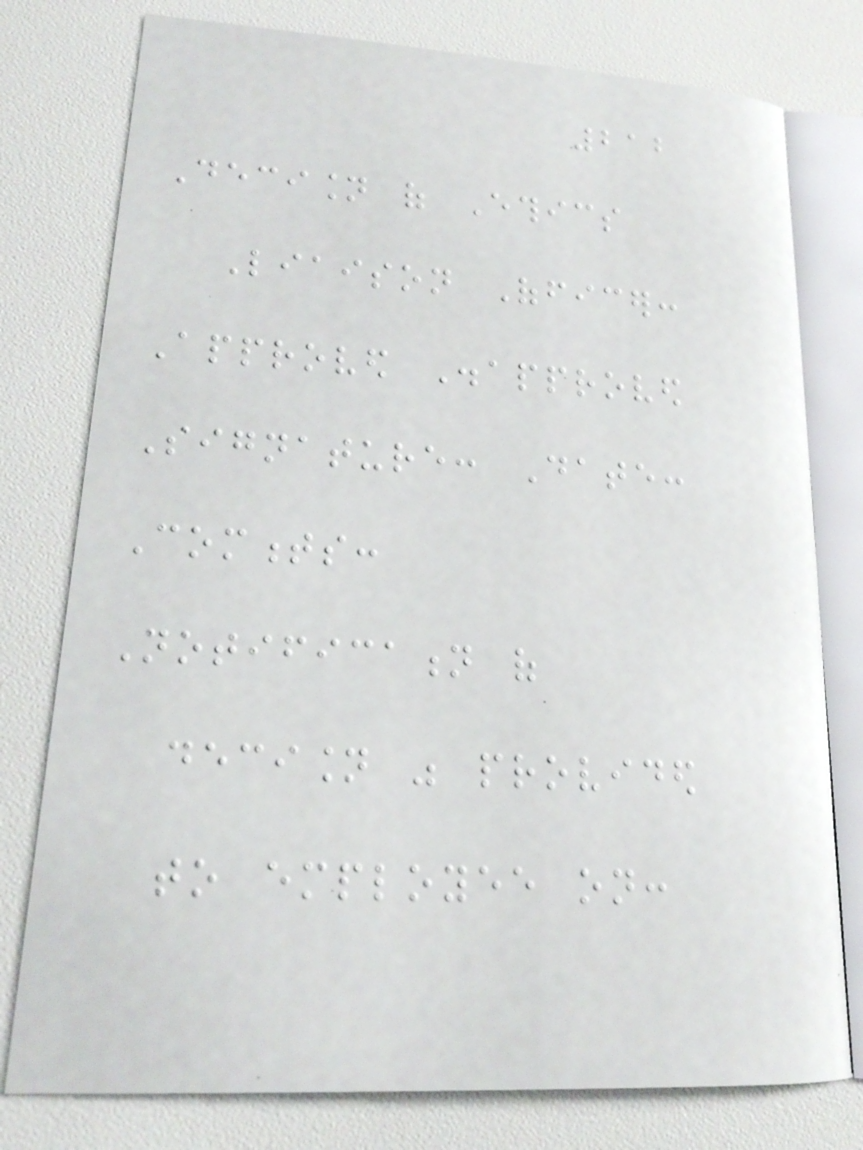212
Decision of Ethics
Liaison Officer:
Approved Disapproved
Signature: Date:
Comments:
Notification of
decision was provided
to employee on:
